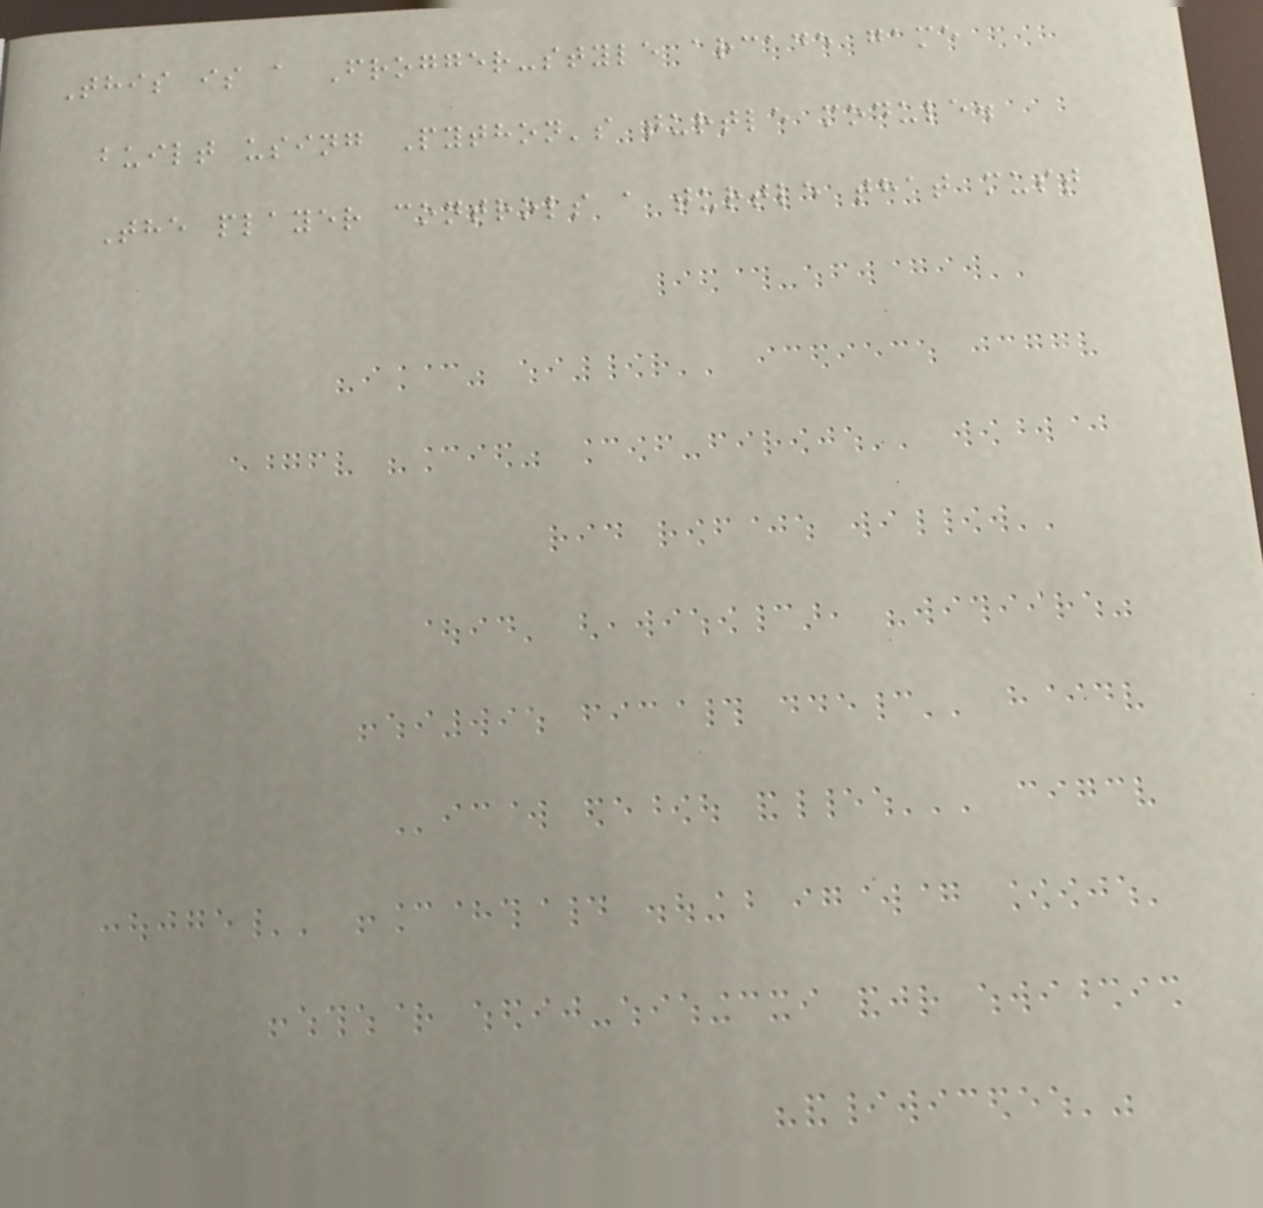This is a Frogger-style arcade game
built using Python's turtle module.
The player controls a turtle that must
